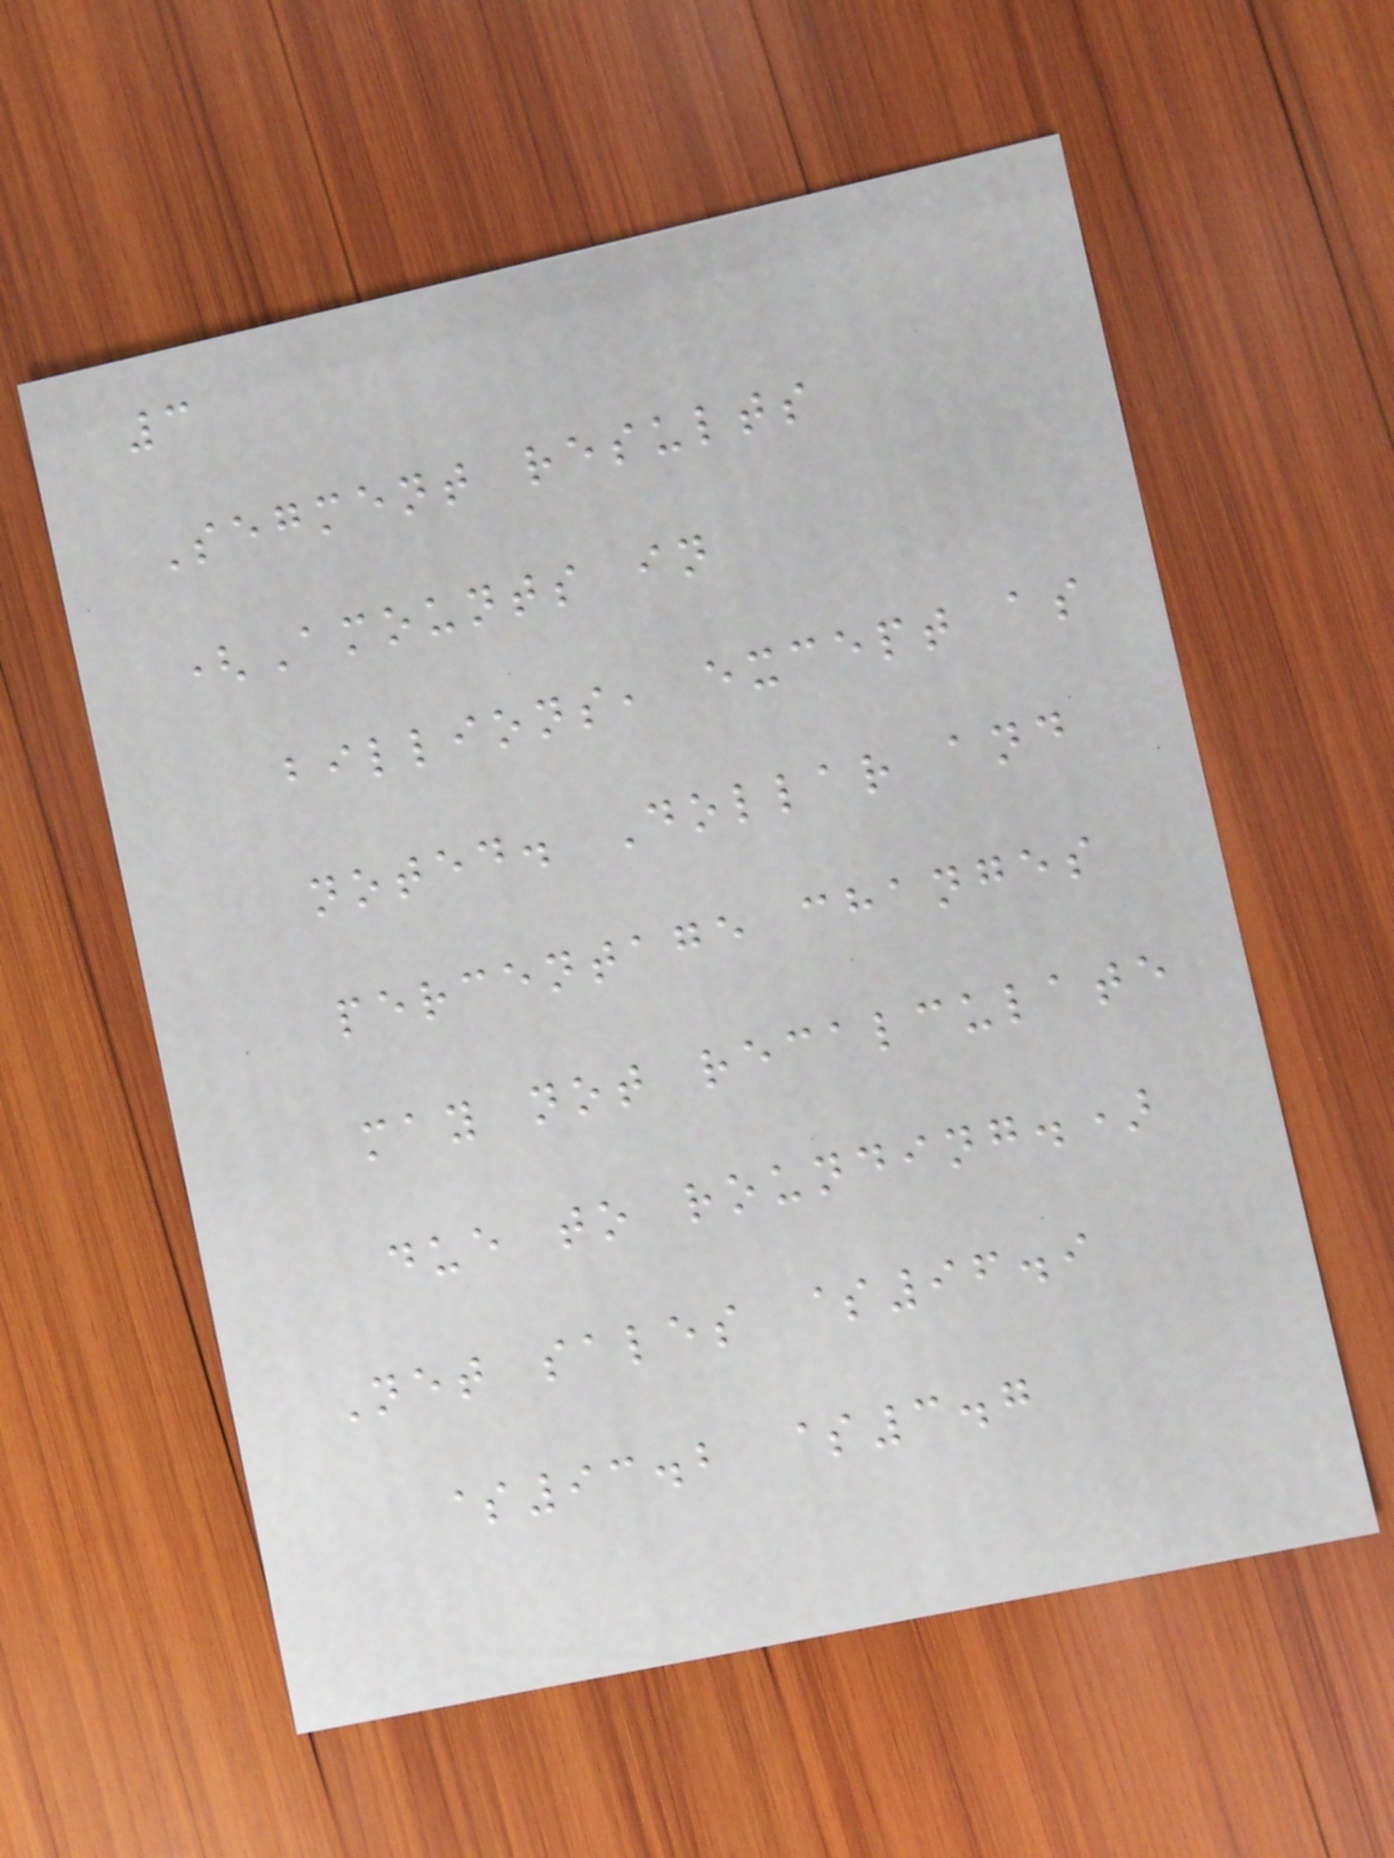3
Segment results
(Amounts in
billions, except as
noted. Dollar and
percentage changes
may not recalculate
due to rounding.)
Net sales $96.9
$93.2 $3.7
